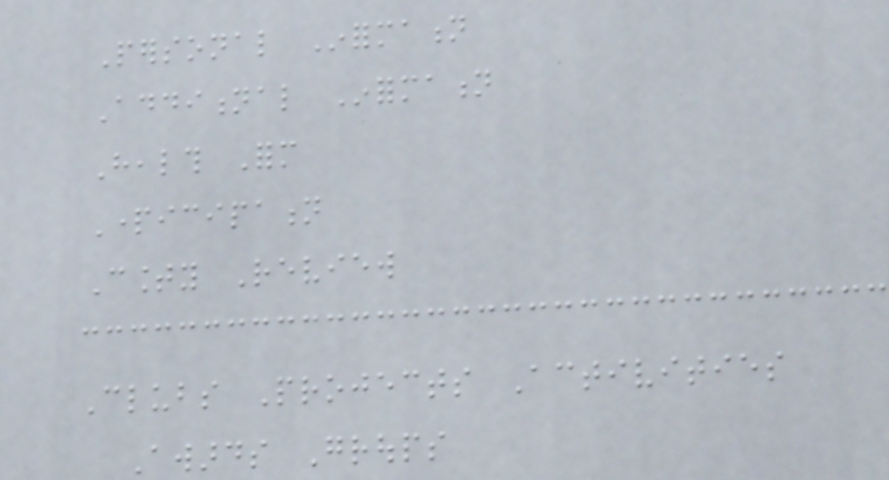Personal Information
Additional Information
Health Form
Participation
County Review
Clubs Projects Activities
Awards Groups
